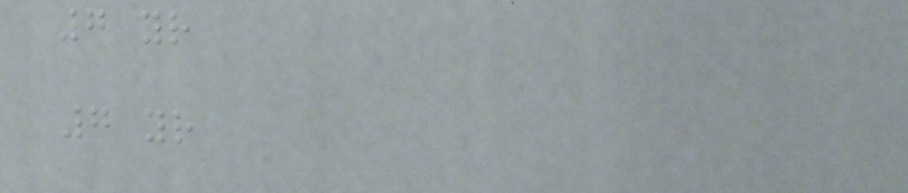7 yr
7 yr
